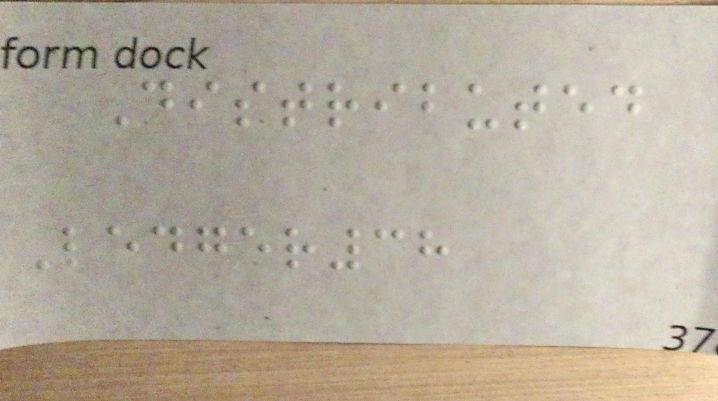Distributed
Ledger38
